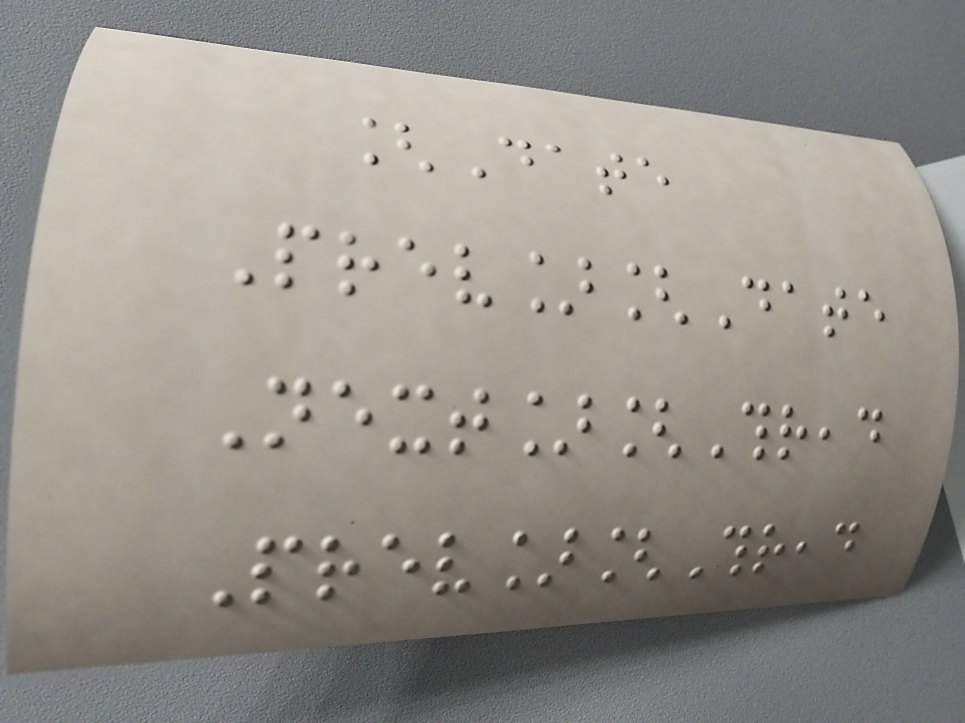[Date
Prev][Date
Next][Thread
Prev][Thread
